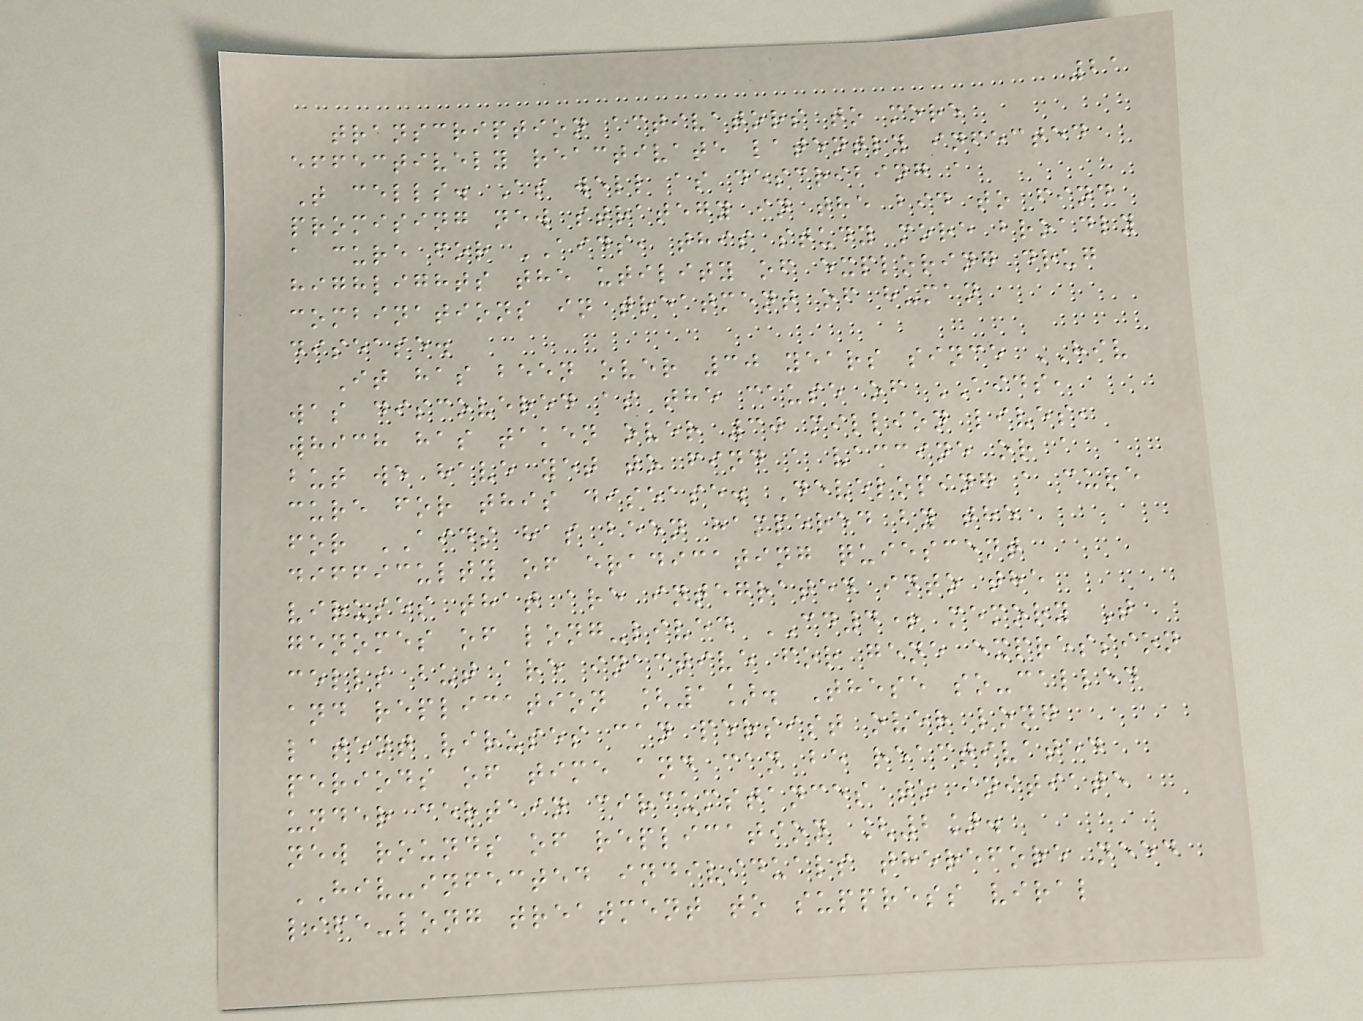21
transcription activators to more
effectively reactivate latently infected
T cells. As well as describing a
promising new strategy in the bid to find
a cure for AIDS, this study more broadly
highlights the utility of exploring drug
combinations in treatment of human
disease.
It has been over 30 years since HIV
was discovered as the cause of AIDS,
which has taken over 30 million lives,
but we have yet to find a vaccine or a
cure for this disease. Developing a cure
for AIDS has been hampered by the
difficulty of eradicating quiescent
viruses that are integrated into the
genomes of long-lived CD4+ memory T
cells but are inactive for gene expression
and replication [1]. These so-called
latent viruses can persist over long
periods of time and can be reactivated
under certain circumstances to initiate
new rounds of replication [2].
HIV-infected individuals therefore need
life-long treatment to suppress viral
